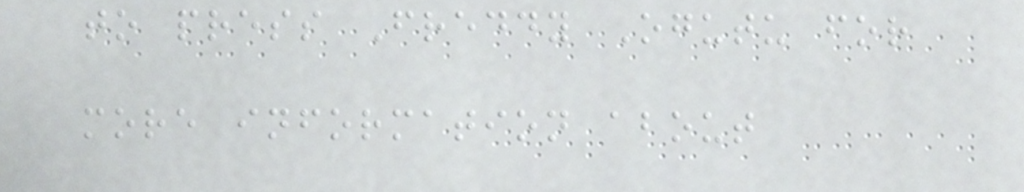to press Freddy Ogutu for
more information about
